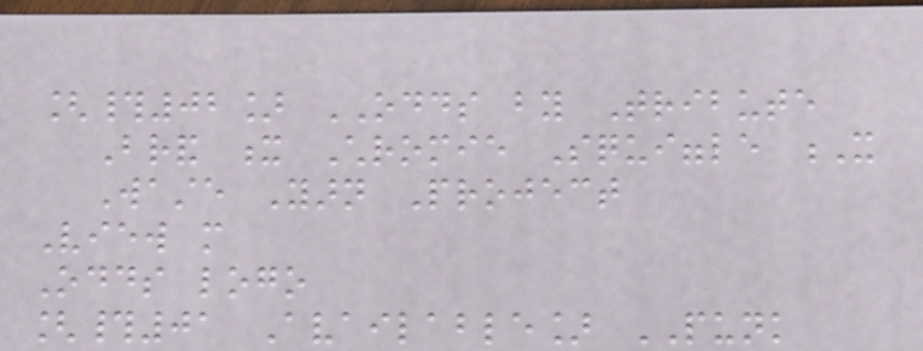[#02] ODDS by Tribute
Brand x Chromie Squiggle X
Waste Yarn Project
View more
Odds logo
[#01 Available] PUNK
